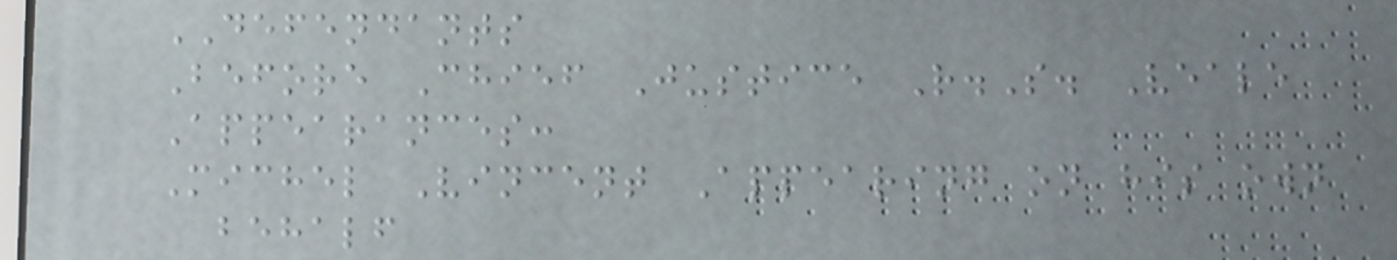DEFENDANTS
Before Chief Justice R.S. Veale
Appearances:
Michel Vincent Appearing on his own
behalf
